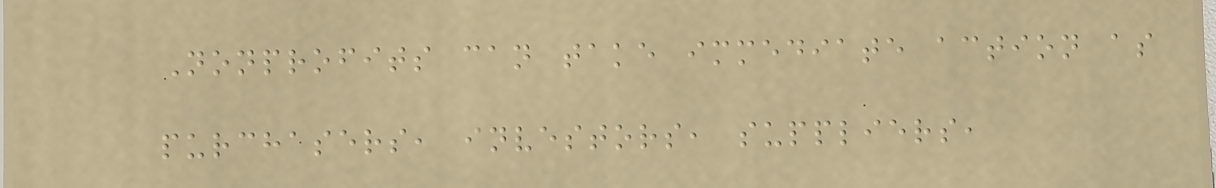Nonprofits can take immediate action as
purchasers, investors, suppliers,
